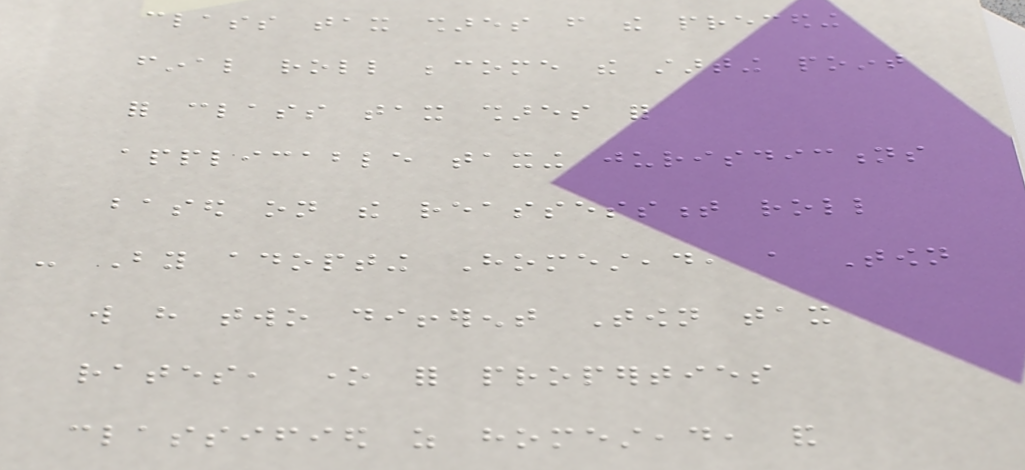class tax shares from the preceding
final roll become the starting point
for class tax shares for
applicable taxing jurisdictions
based on the reassessment roll
- By adopting Homestead, a Town
will have two different Town tax
rates, one for properties
classified as homestead, and
